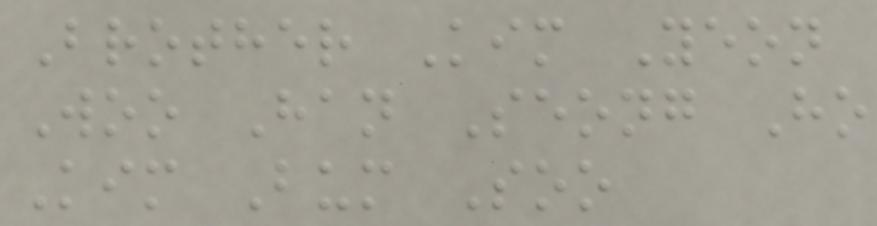Brother Kim Yeon
Woo Han Seong Ho
Kim Bum Soo
